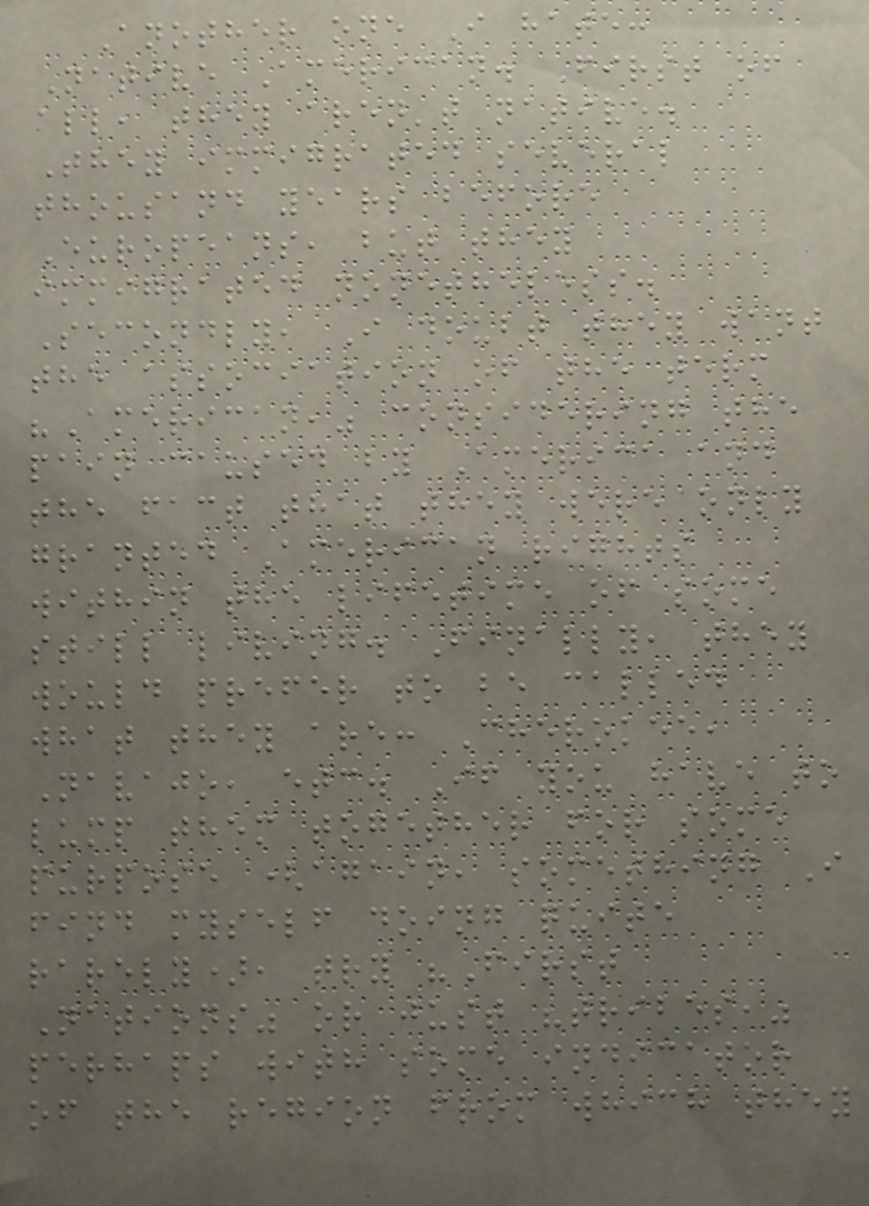Another one I hate:
Native American. First of
all, they aren't native.
They immigrated several
thousand years before
Europeans, but they
immigrated nonetheless.
Secondly, I doubt they want
the association of the term
"American," considering the
pain caused by America and
the fact that they were only
granted American rights
within the lifetime of some
still living. Finally, they
would prefer to be called
what they are: Cherokee,
Navajo, etc. If you have to
lump them together for some
purpose (again, something I
find myself doing quite
rarely), try "First
Nations" or just "tribes,"
perhaps with some indicator
of the region from which they
